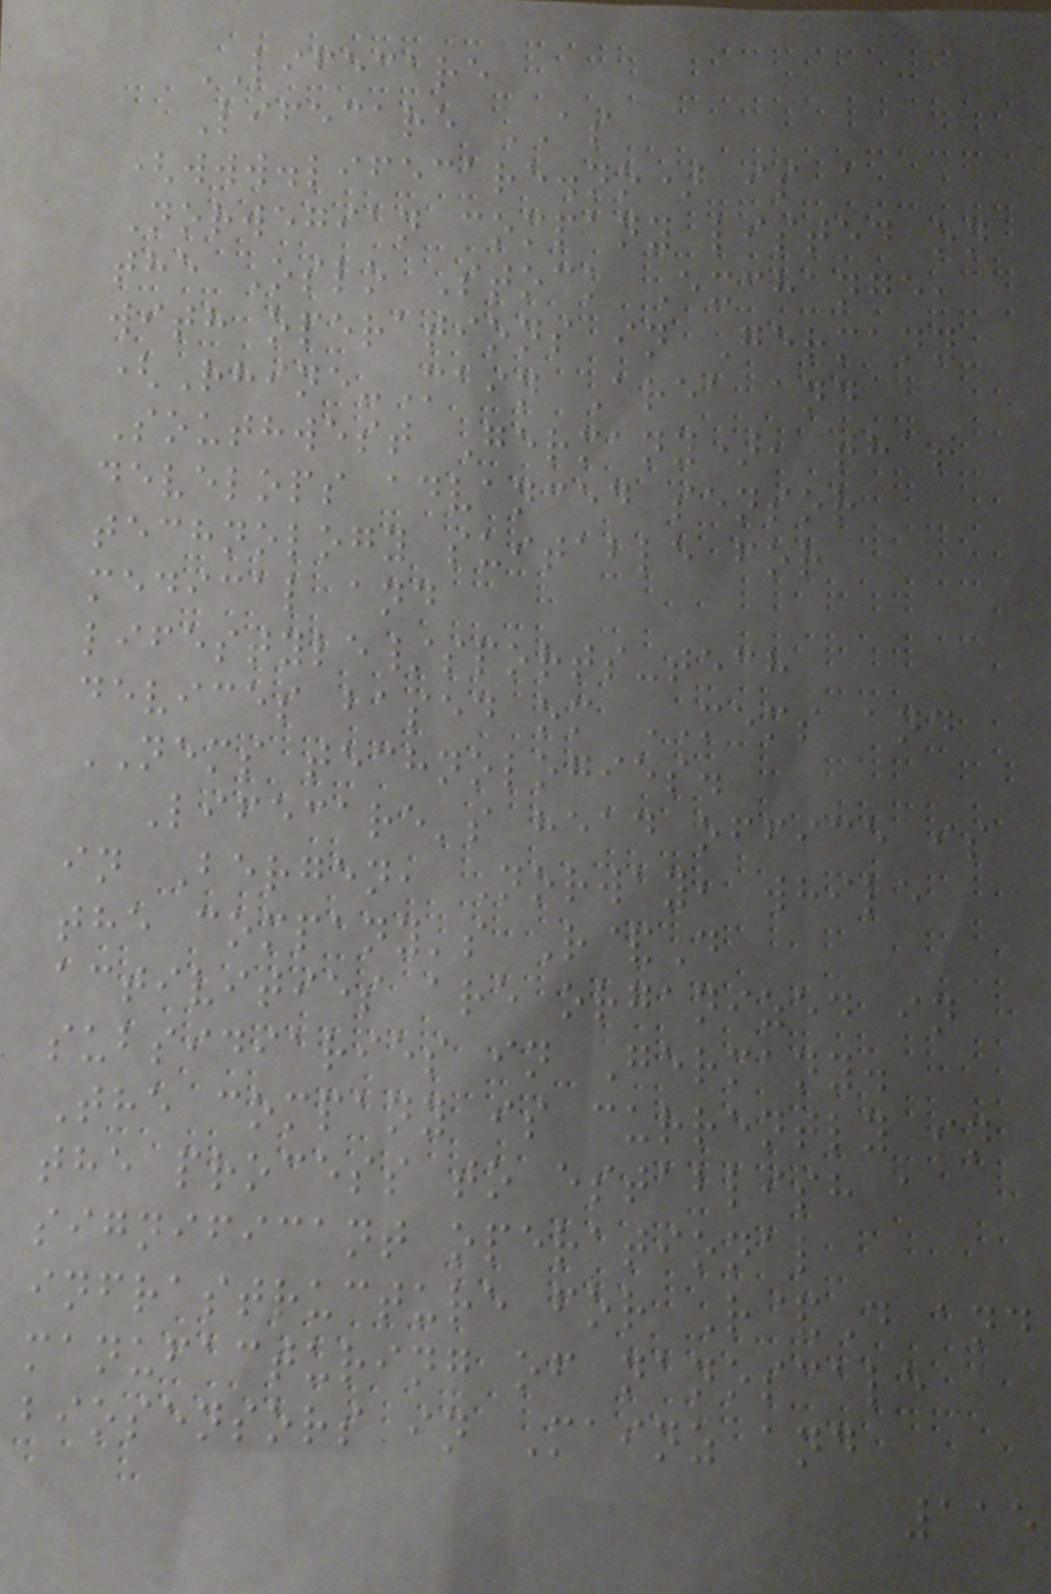LIFECARE
Lifecare AS
(www.lifecare.no) is a
Norwegian company listed on
the Oslo Stock Exchange,
with operations in Germany
(Rhine-Main Area and
Southwest Germany), that
develops advanced sensor
technology suitable for
medical and
lifestyle/sports-tech
devices based om MEMS and
NEMS technologies.
Lifecare's head office is
in Bergen, Norway, while
the company's R&D
activities are organized in
subsidiaries in Germany.
The company is currently in
the process to establish a
significant operational
infrastructure for R&D and
manufacturing of nanoscale
biosensors in Mainz and
115
